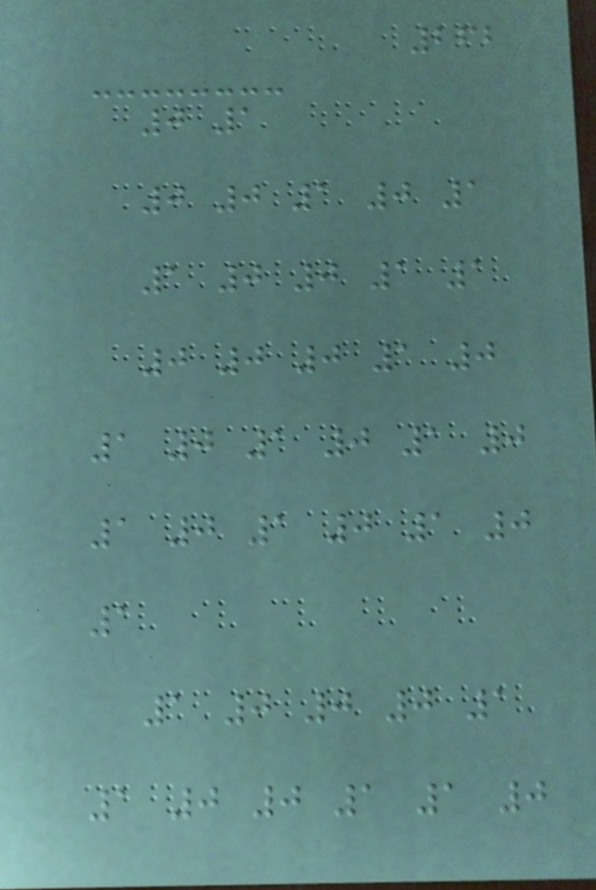262
0 1
0 0 1 0 1
1 0 0 1 1
0 0 0 1 0
1 0 1 0 1 0
1 0 1 0 1 0
1
1 0 0 0 1
1 0 0 1 1 0
